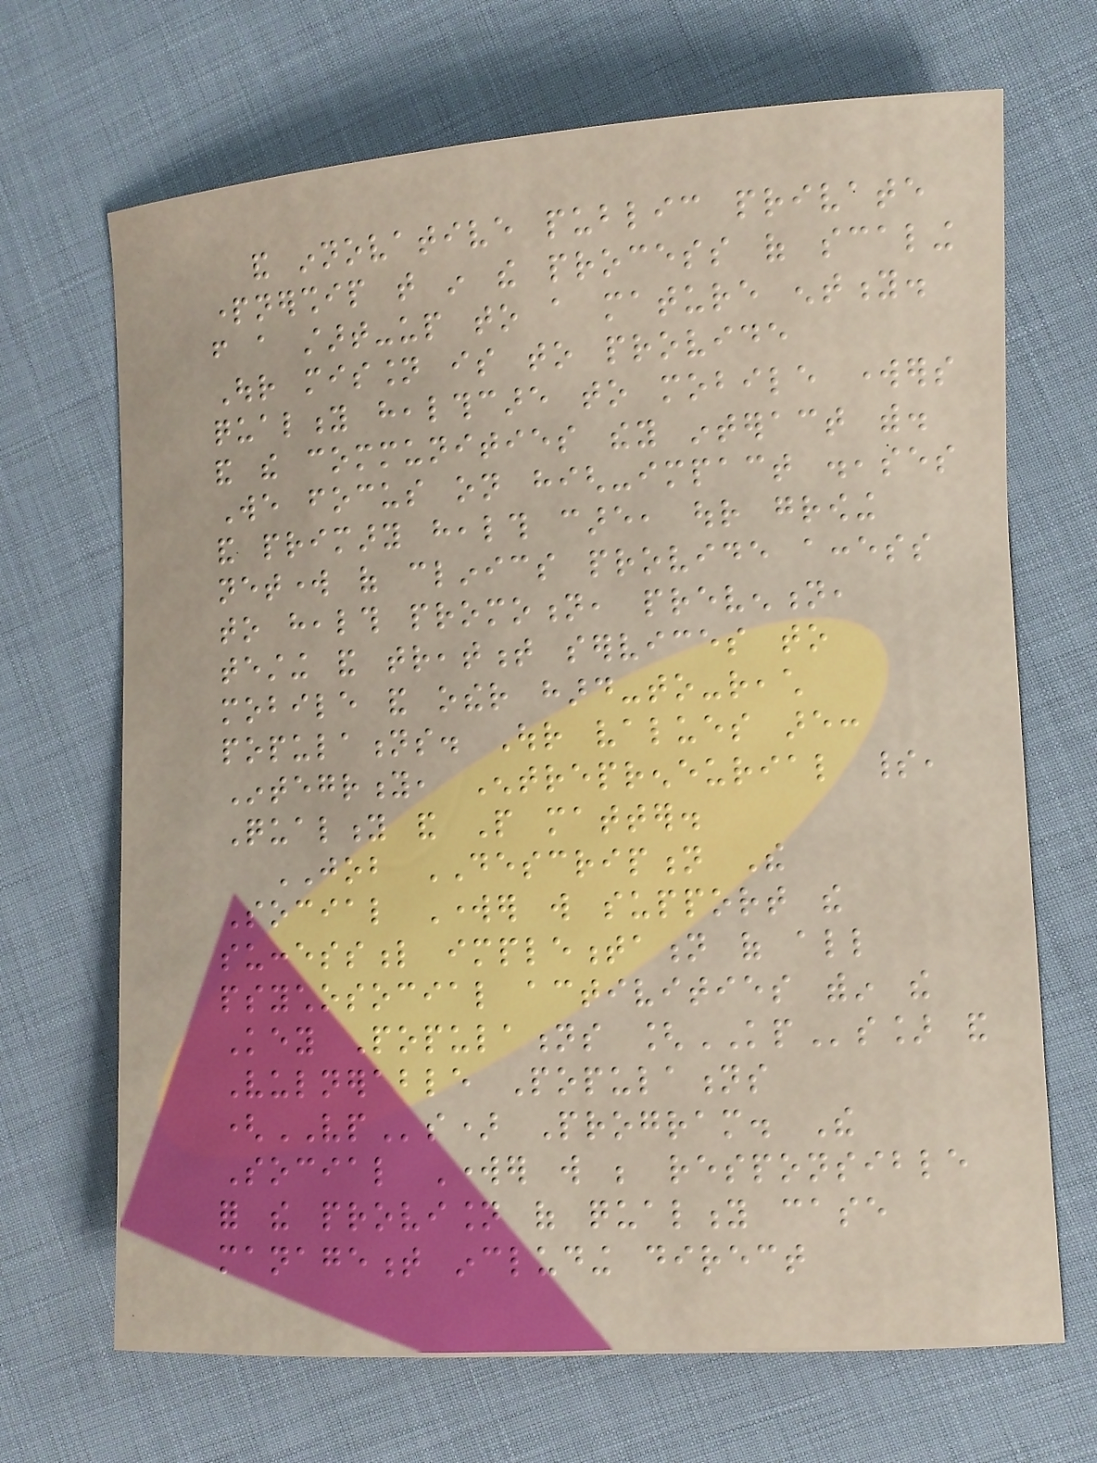and innovative public private
partnership that in the process of scaling
from a start-up to a mature entity.
Our mission is to provide
quality healthcare to mobile workers
and the communities they interact with.
We focus on high-impact diseases
and primary health care, our growing
network of clinics provide access
to health promotion, prevention,
testing and treatment services to
mobile and other hard-to-reach
populations. Our values are:
Integrity, Entrepreneurial spirit,
Quality and People matter.
JOB DESCRIPTION The
Social Worker will support the
successful implementation of all
psychosocial activities within the
Key Populations [KPs] and
Vulnerable Populations
(VPs) Program. The
Social Worker will be responsible
for the provision of quality case
management including direct
